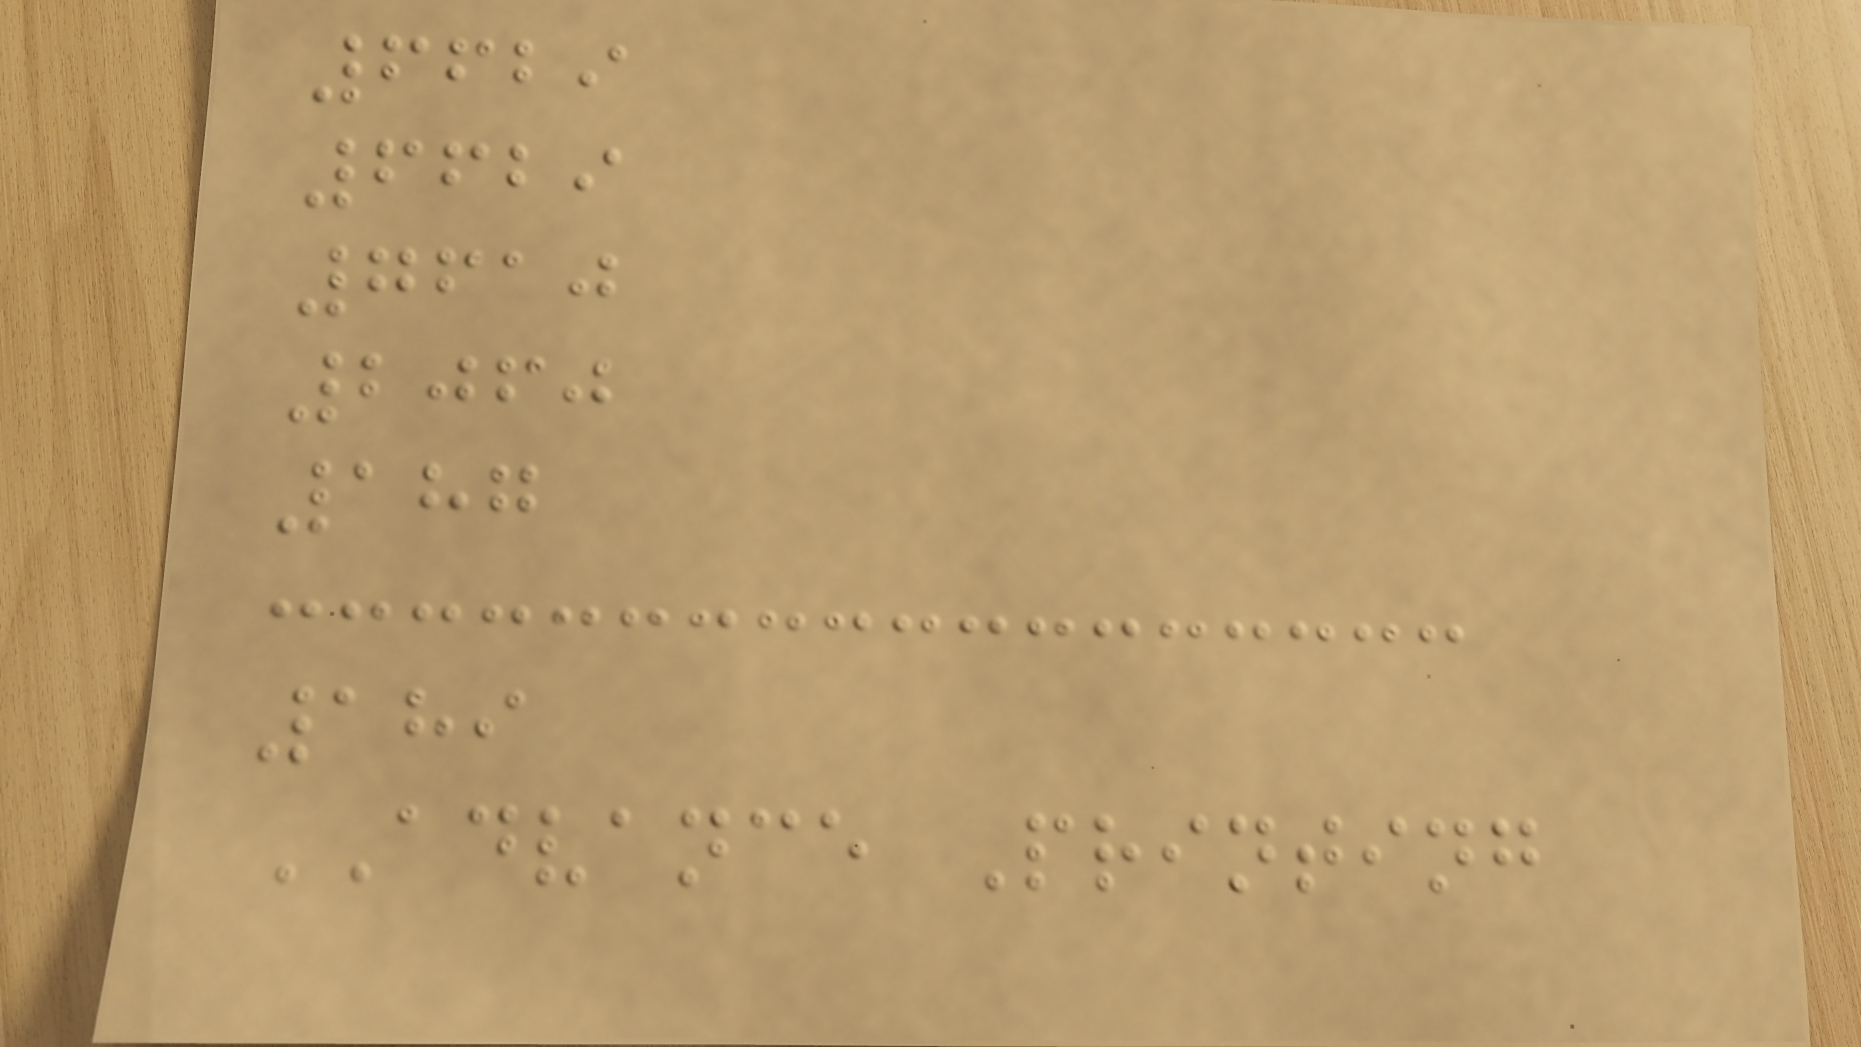6629
6629
7610
2060
187
189
ADVANCE Printing
